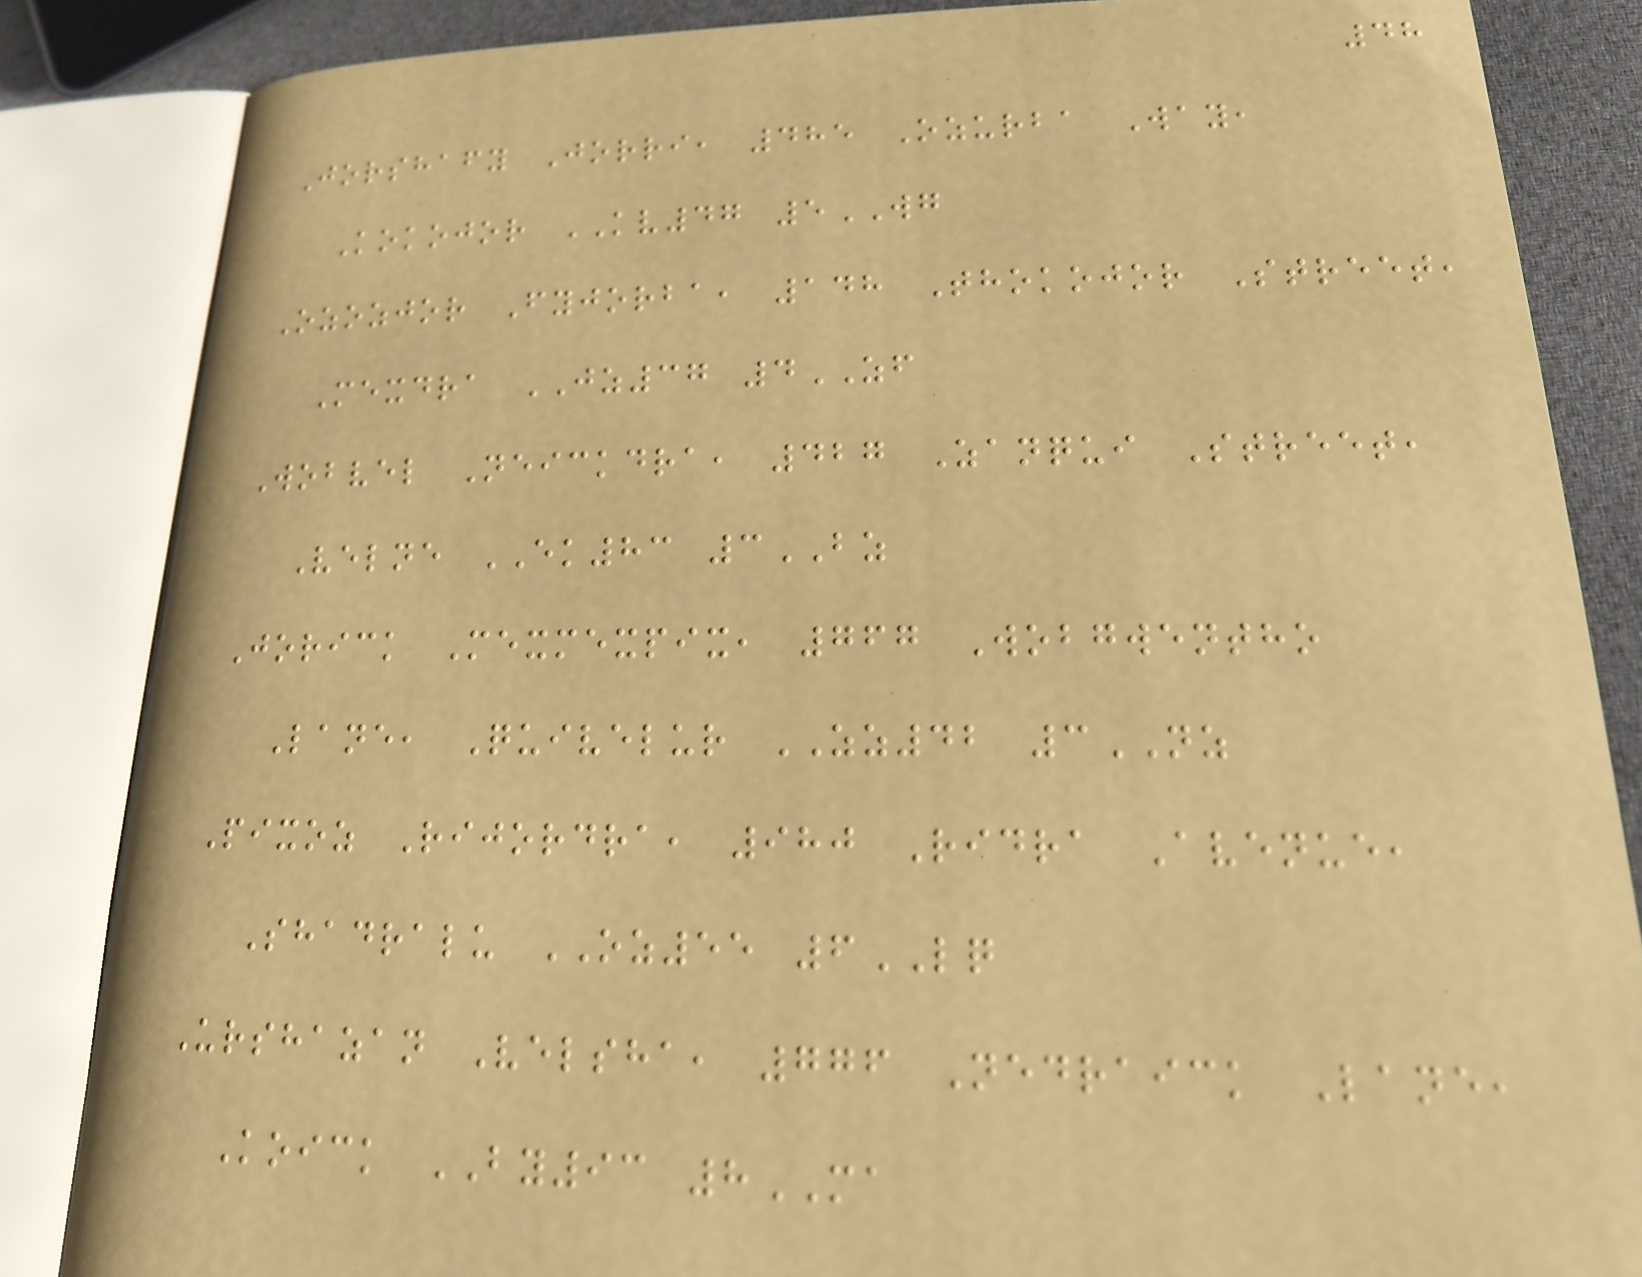48
Jorshafy Jorri, 485 Ozurba Way,
Kokojor KV47 5WG
Ozozjor Fyjorba, 148 Thokojor Street,
Mexdra JZ37 4ZF
Wobvel Neickdra, 427 Zanqui Street,
Velne EK83 3BZ
Jorick Mexmexpix, 767 Wobgwentho
Lane, Quivelur ZZ42 3NZ
Pixoz Rijordra, 980 Ridra Avenue,
Shadralu OZ55 6LQ
Urshazan Velsha, 776 Nedraick Lane,
Koick BY93 8MA
